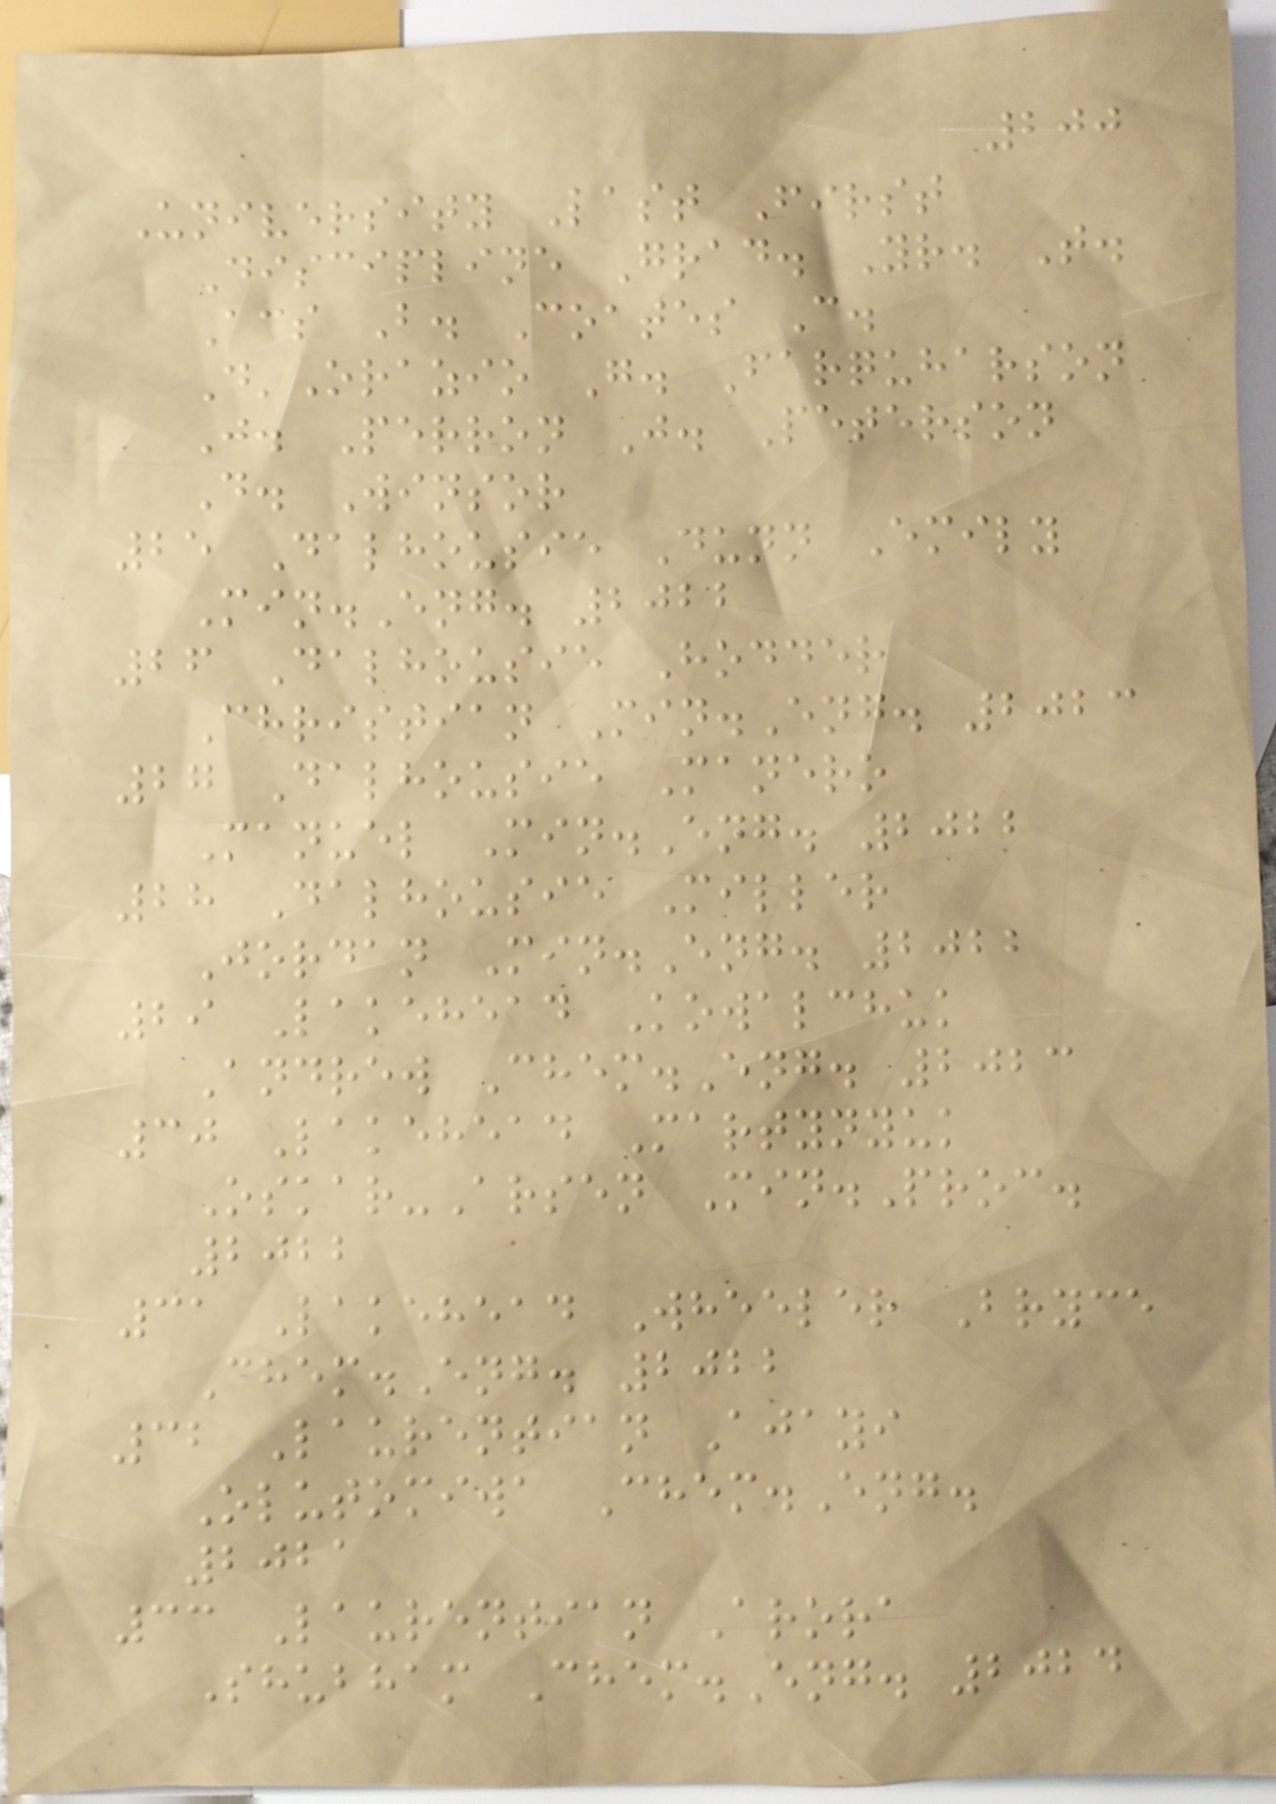200
University Last First
Discipline Grad. Yr. T.
Acs B. Coates C.
D'Orazio G. Farquharson
J. Perron J. Peterson
D. Winsor
25 Dalhousie Dunn Emily
Min.Eng. 2022
26 Dalhousie Hodder
Christian Min.Eng. 2023
27 Dalhousie Manero
Manuel Min.Eng. 2022
28 Dalhousie Miller
Jordan Min.Eng. 2022
29 Lakehead Kowalchuk
Andrew Chem.Eng. 2023
30 Lakehead Martynyuk
Oskar-Arsen Min.Proc.
2022
31 Lakehead Wheeler Bryce
Chem.Eng. 2022
32 Laurentian Ajayi
Olutomiwa Chem.Eng.
2021
33 Laurentian Arora
Shubham Chem.Eng. 2024
